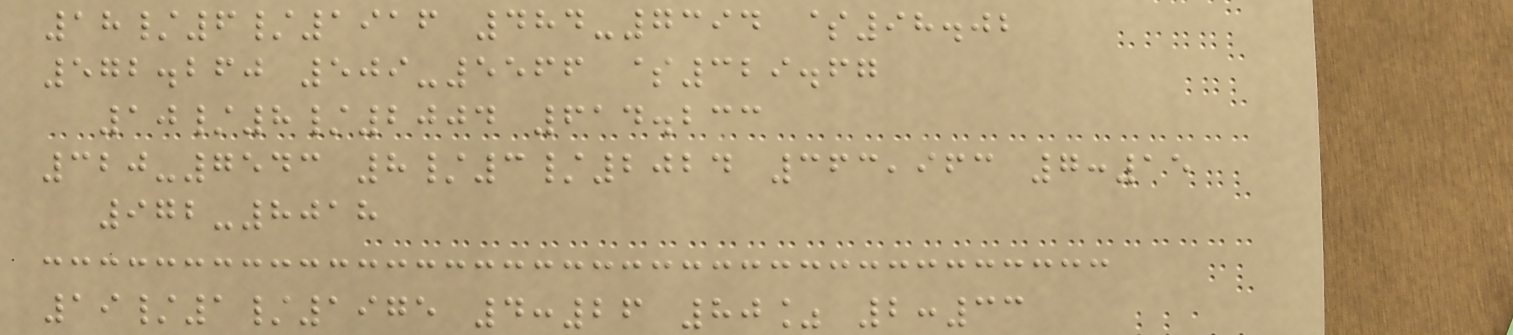18/6/1916 484-7394 $98.02
572.260 509-5566 $329.67
10/8/2004 614.233
320-7543 8/3/2024 363,963 7:15
972-8018
19/1/1975 4:26 80% 2:33
